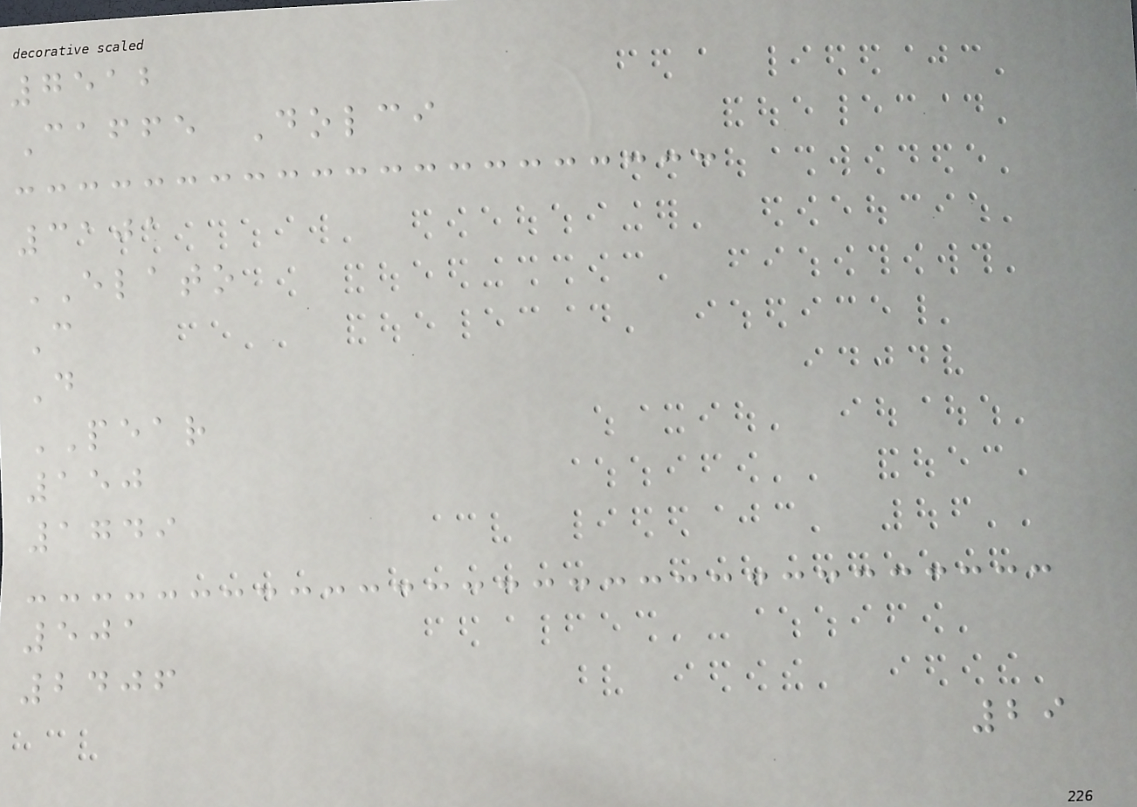7512
Caffe Dolci
3101
ELATO
C
D
PEAR
150
1749
501
2406
29
